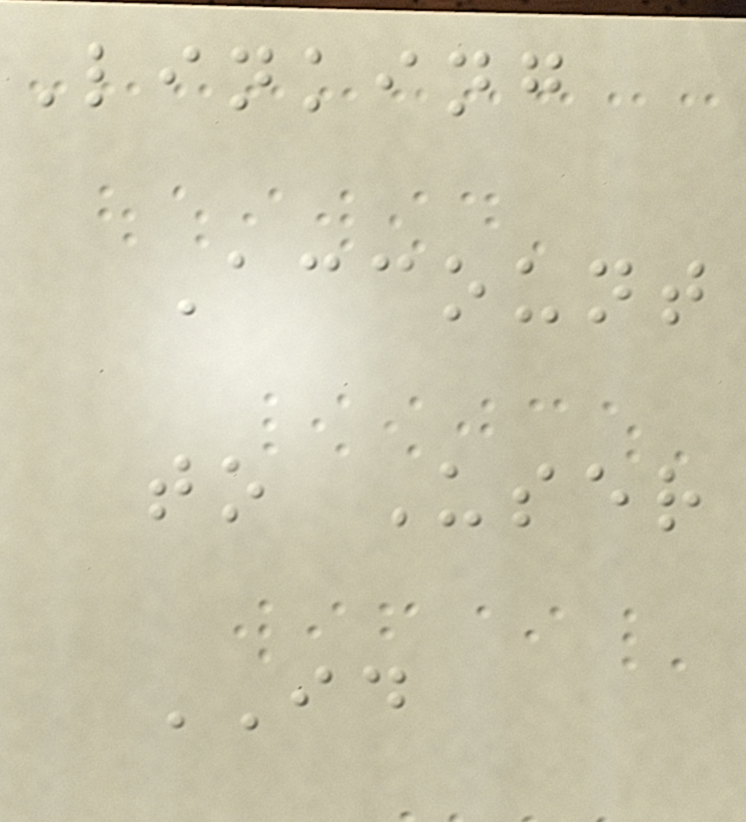Linking
Account
to User
ID
